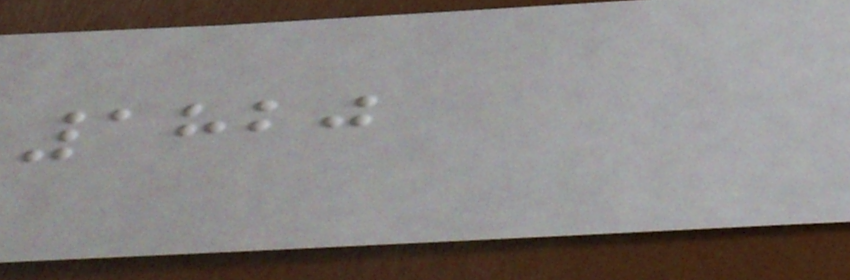1820
